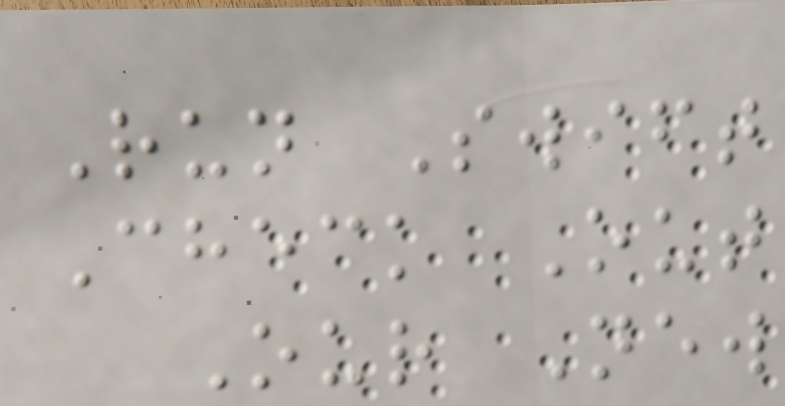Run Swift
Check Out
Our New
